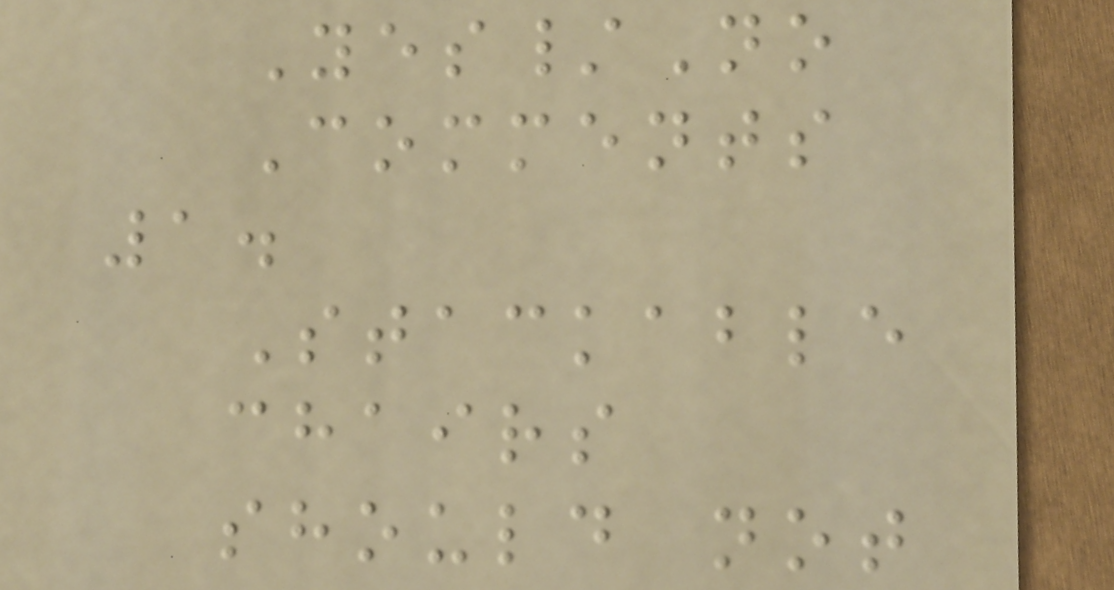Yes/No
Comments
1.
Stackable
chairs
should not
